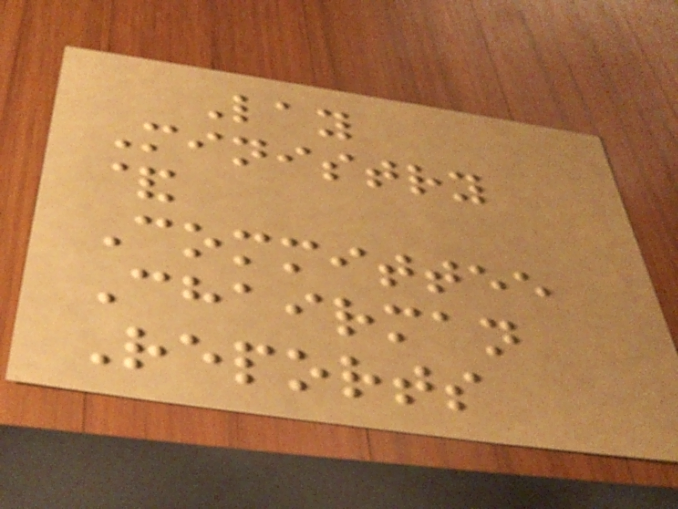Lay
Ministry
&
Committee
Chairman
Reports
